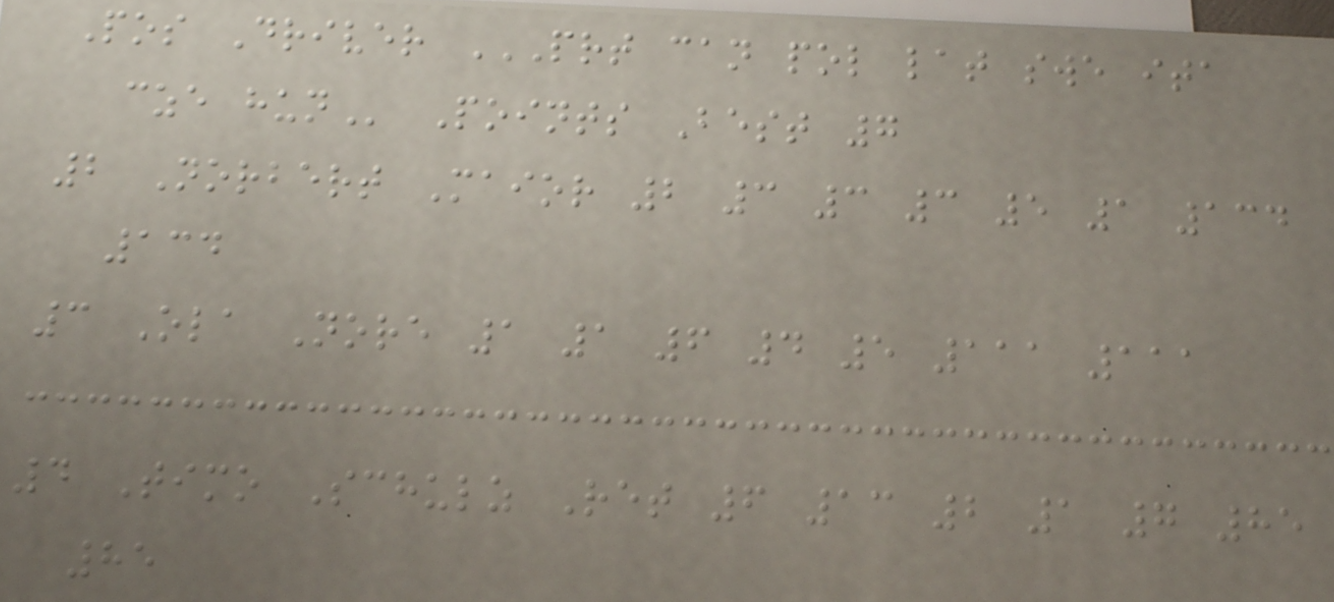Pos Driver PRT CAN POL LAT SWE ITA
CZE HUN Points Best 7
2 Norbert Maior 2 3 3 3 5 1 134
134
3 Ola Nore 1 1 6 4 5 111 111
4 Timo Schulz Ret 6 13 2 1 7 85
85
